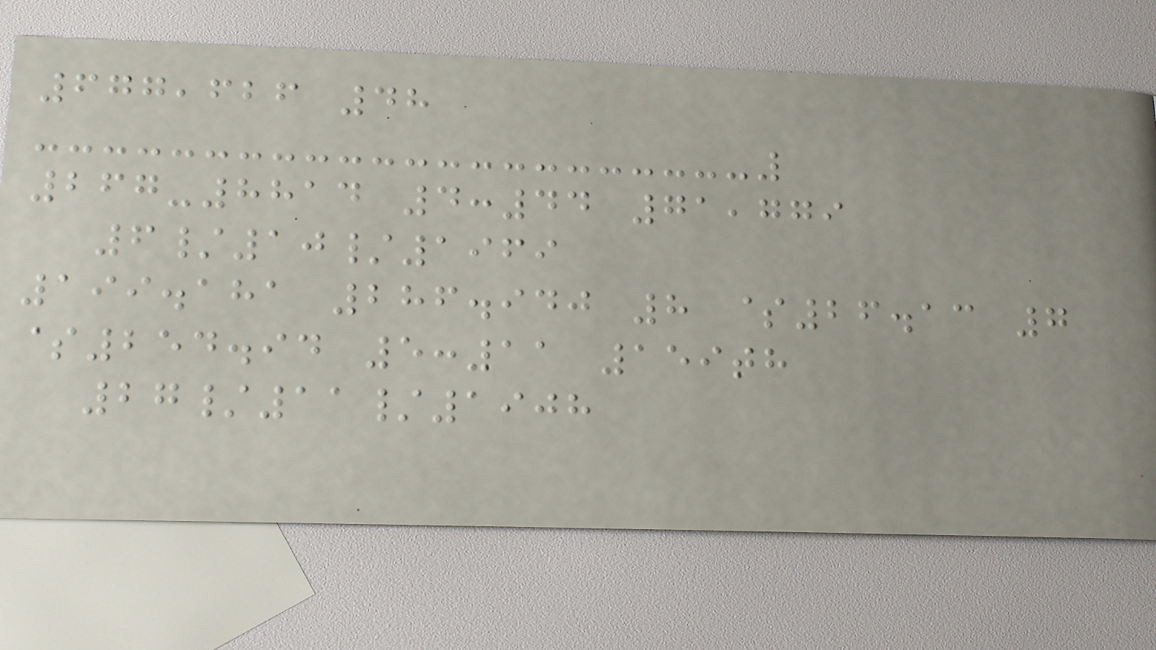677,626 48
267-8814 4:44 71,779
6/10/1969
199.181 286.940 8 $26.13 7
$254.94 5:11 159th
27/11/1908
